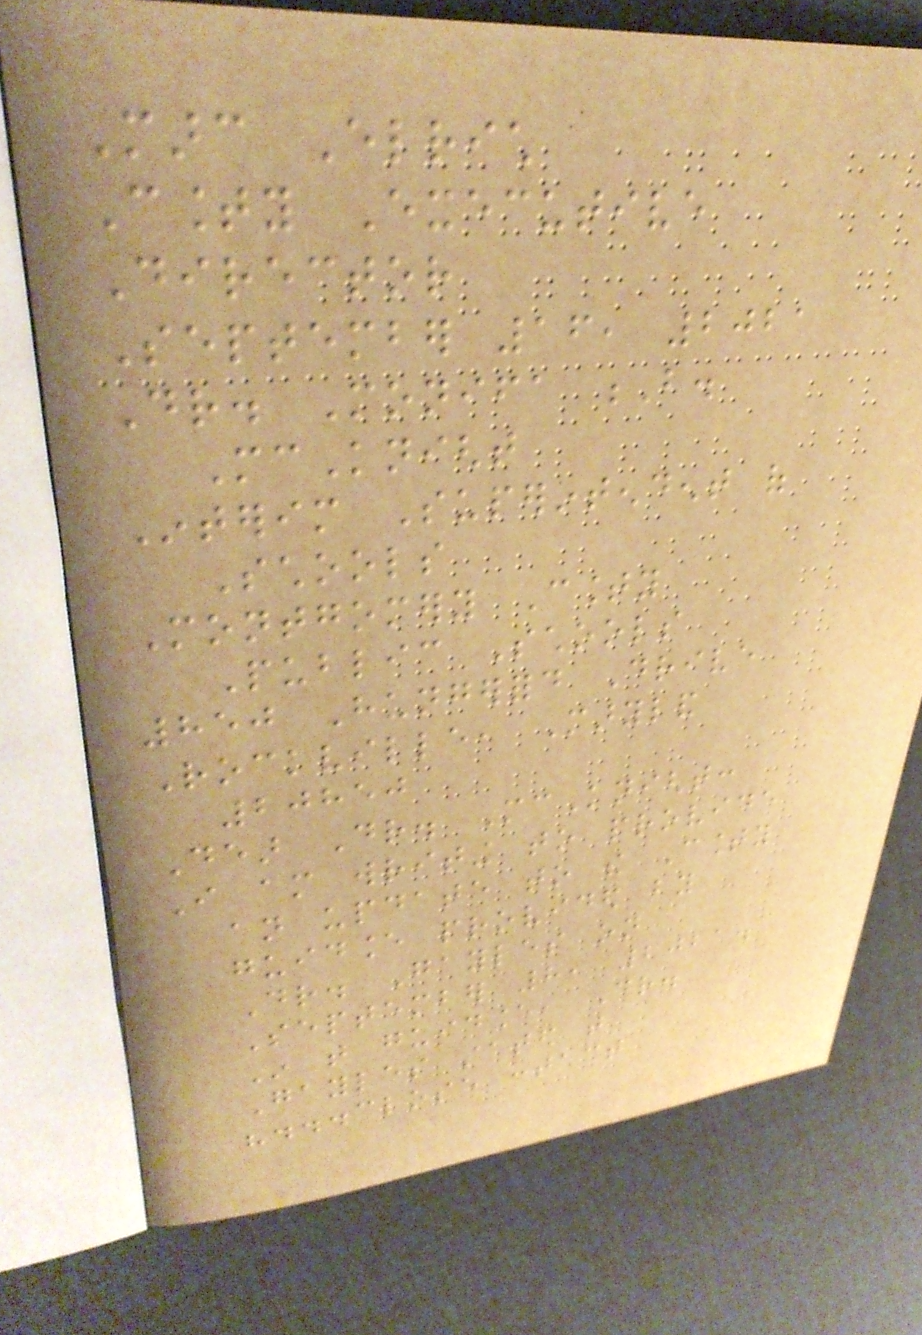Marc Elrich
County Executive
Director
September 16, 2021
Dr. Monifa B.
McKnight
Interim Superintendent of
Schools
Montgomery County
Public Schools
850 Hungerford Drive
Rockville, Maryland
20850
Dear Dr. McKnight:
I am writing to provide
an update to the County
guidance provided by
Dr. Gayles on
September 8, 2021.
In that guidance, Dr.
Gayles stated that
"...close contact
